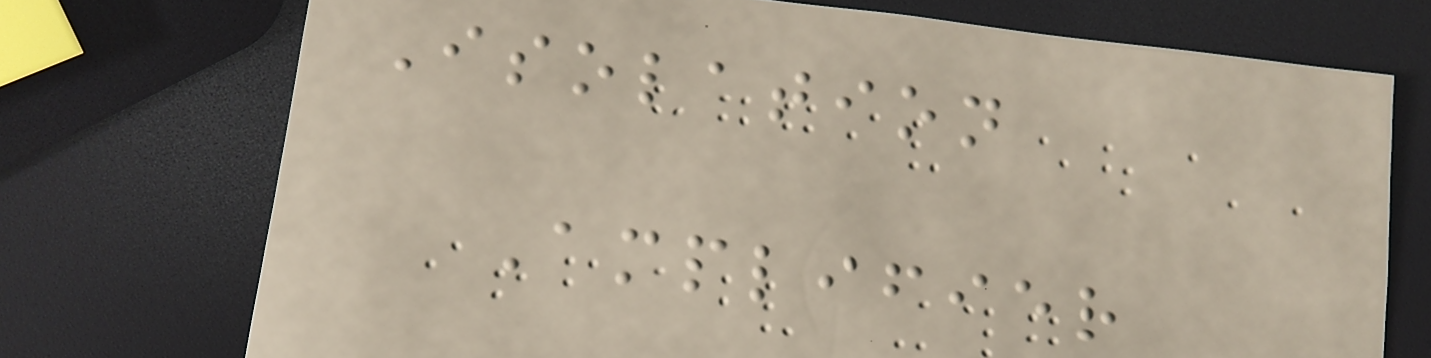Isolation
Amplifier
